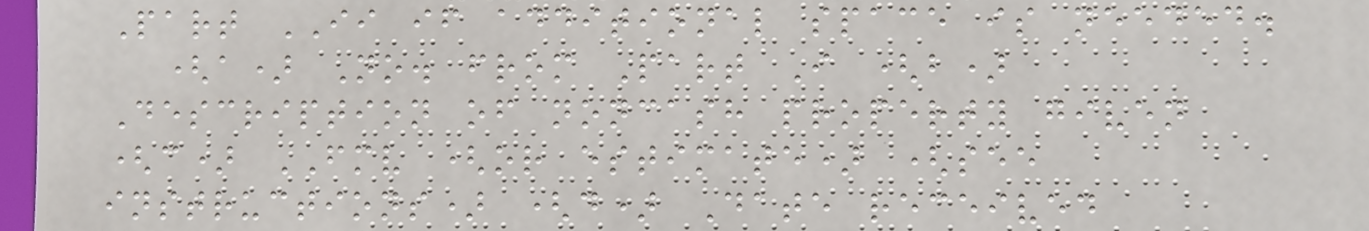Part II if additional space is needed.
(a) No. from Part I (b)
Description of noncash property given
(c) FMV (or estimate) (see
instructions) (d) Date received
